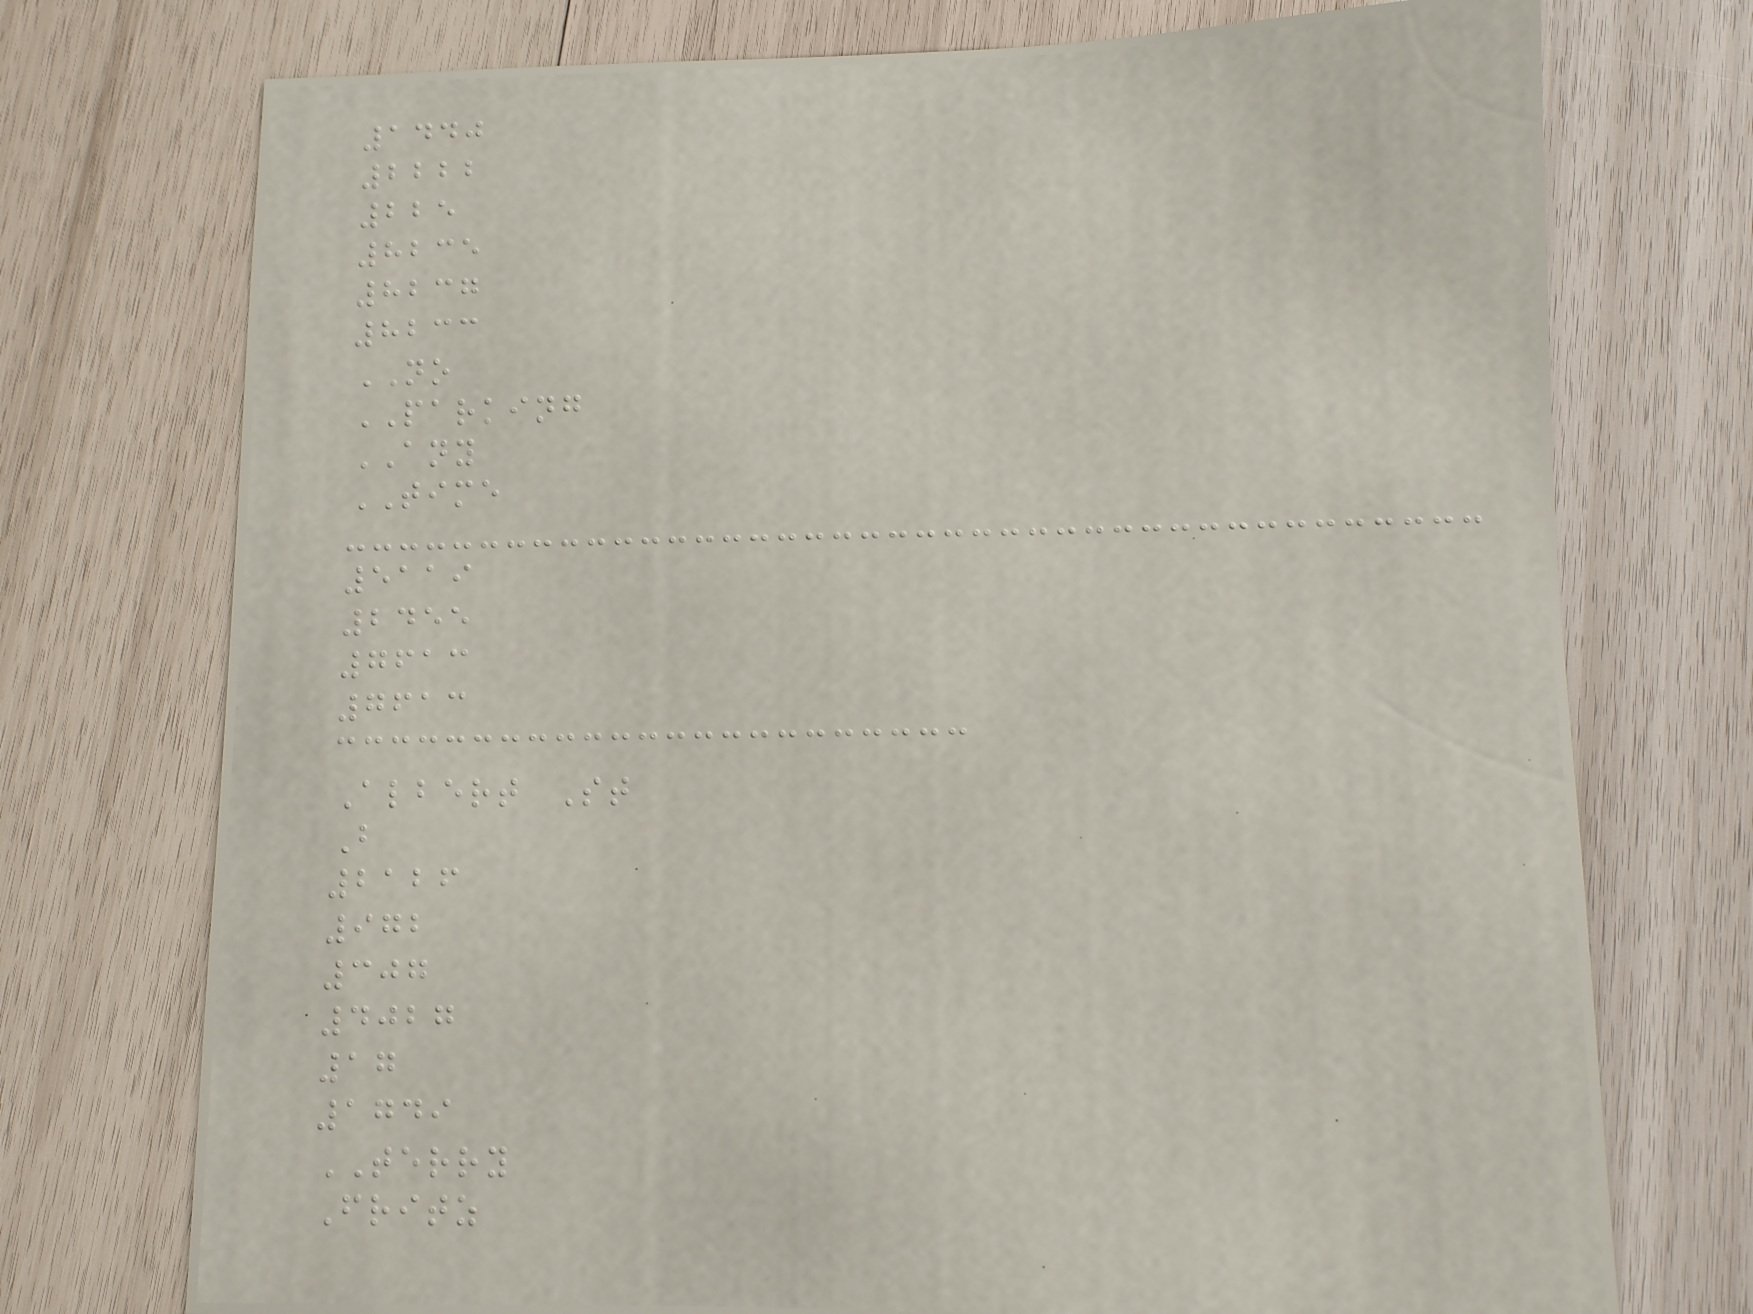1440
2222
225
8235
8237
8233
NO
PARKING
ANY
TIME
5119
2455
7613
7613
Albert St
B
2126
972
307
4027
17
1749
TERRY
Fritz
